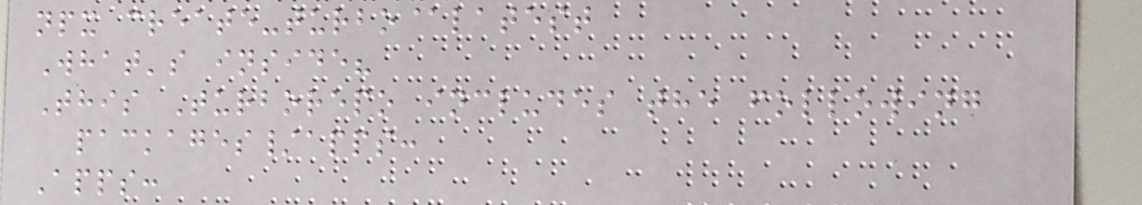npx create-turbo@latest
What's inside?
This Turborepo includes the following
packages/apps:
Apps:
